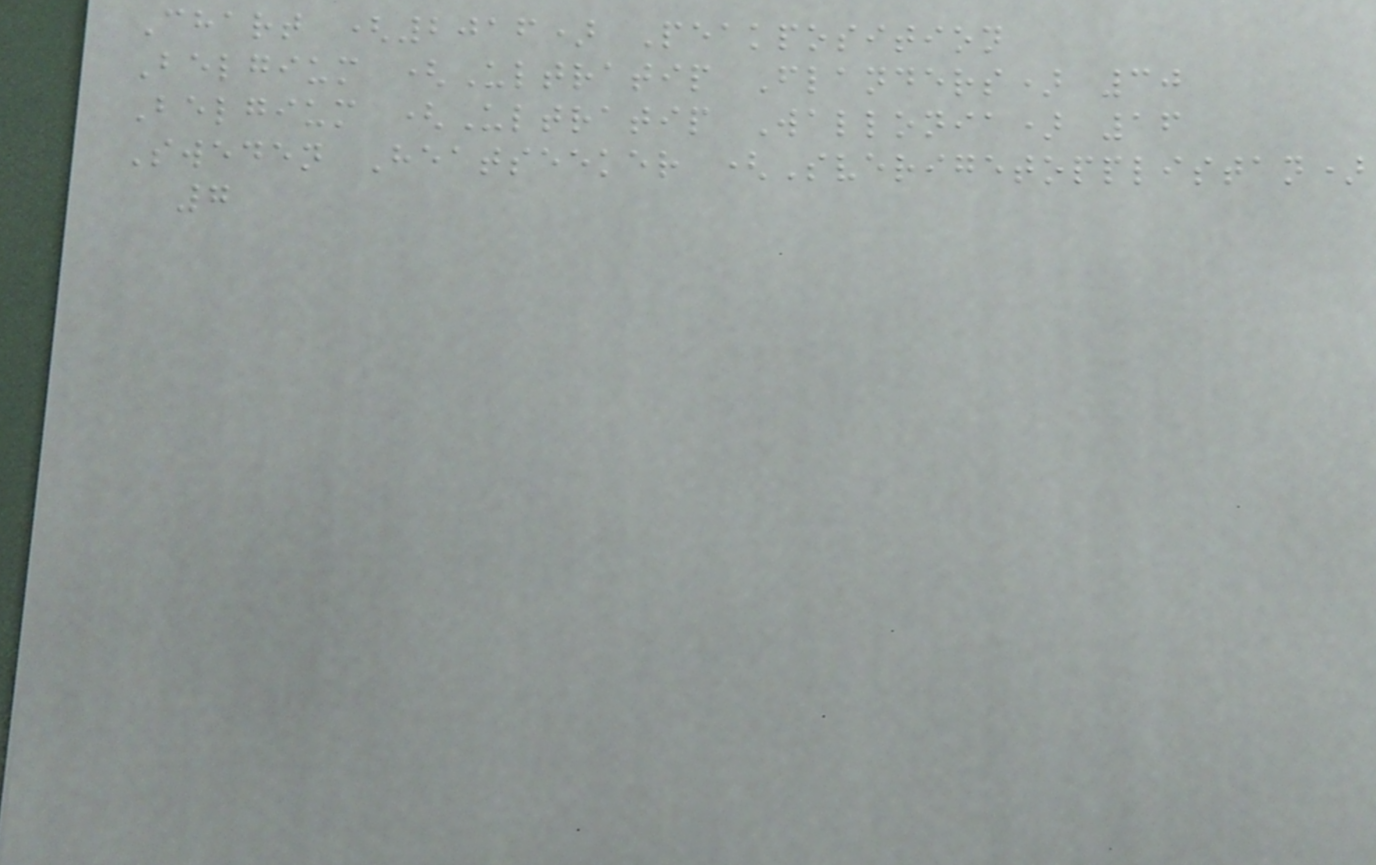Chart (2016) Peakposition
Belgium (Ultratip Flanders) 30
Belgium (Ultratip Wallonia) 16
Sweden Heatseeker (Sverigetopplistan)
7
